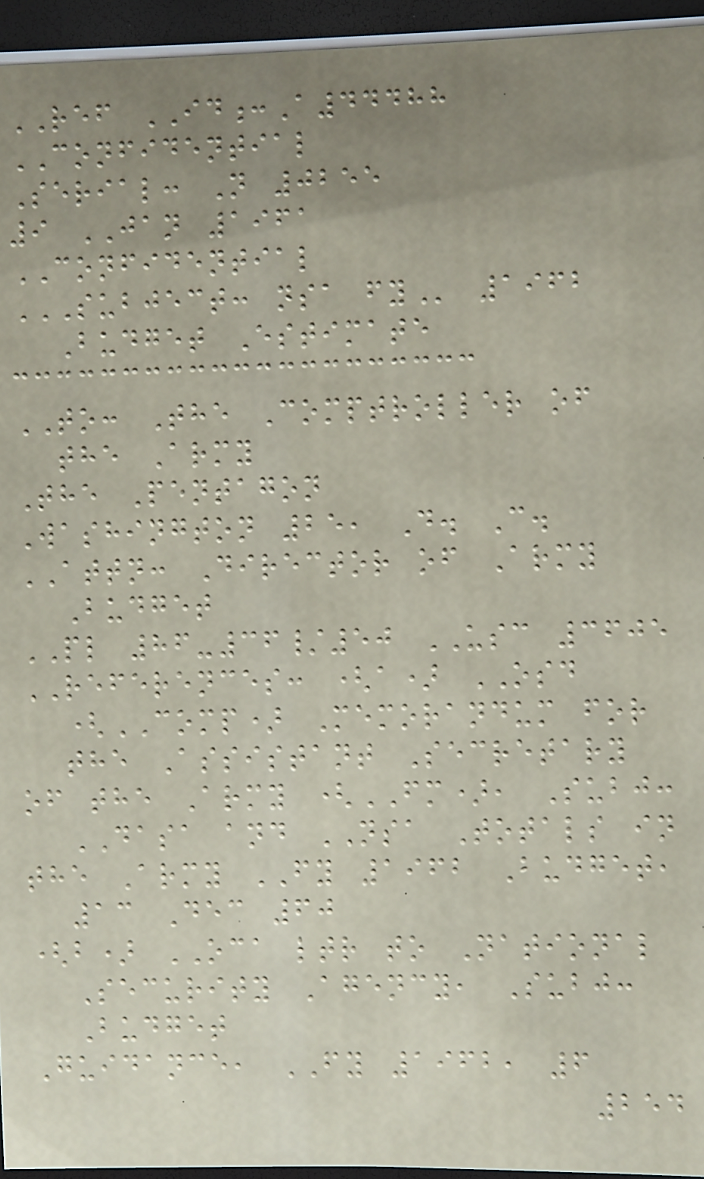REF ID:A44488
CONFIDENTIAL
Serial: N 0255
9 JAN 1961
CONFIDENTIAL
SUBJECT: NSA FY 1962
Budget Estimate
TO: The Comptroller of
the Army
The Pentagon
Washington 25, D. C.
ATTN: Director of Army
Budget
PL 86-36/50 USC 3605
REFERENCES: (a) OSD
(COMP) Memorandum for
the Assistant Secretary
of the Army (FM), Subj:
DASA and NSA Totals in
the Army FY 1962 Budget,
13 Dec 60
(b) OCA ltr to National
Security Agency, Subj:
Budget
Guidance, FY 1962, 6
254
